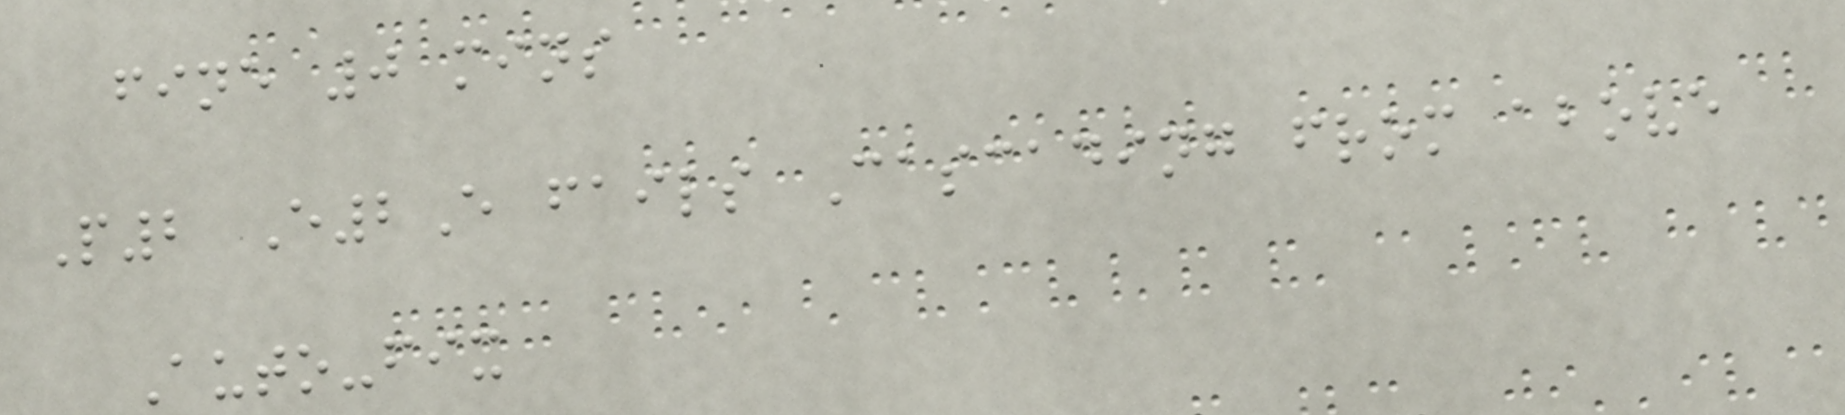fine 0 mins
P2 E2E fails Cascading from above
Auto-fix
